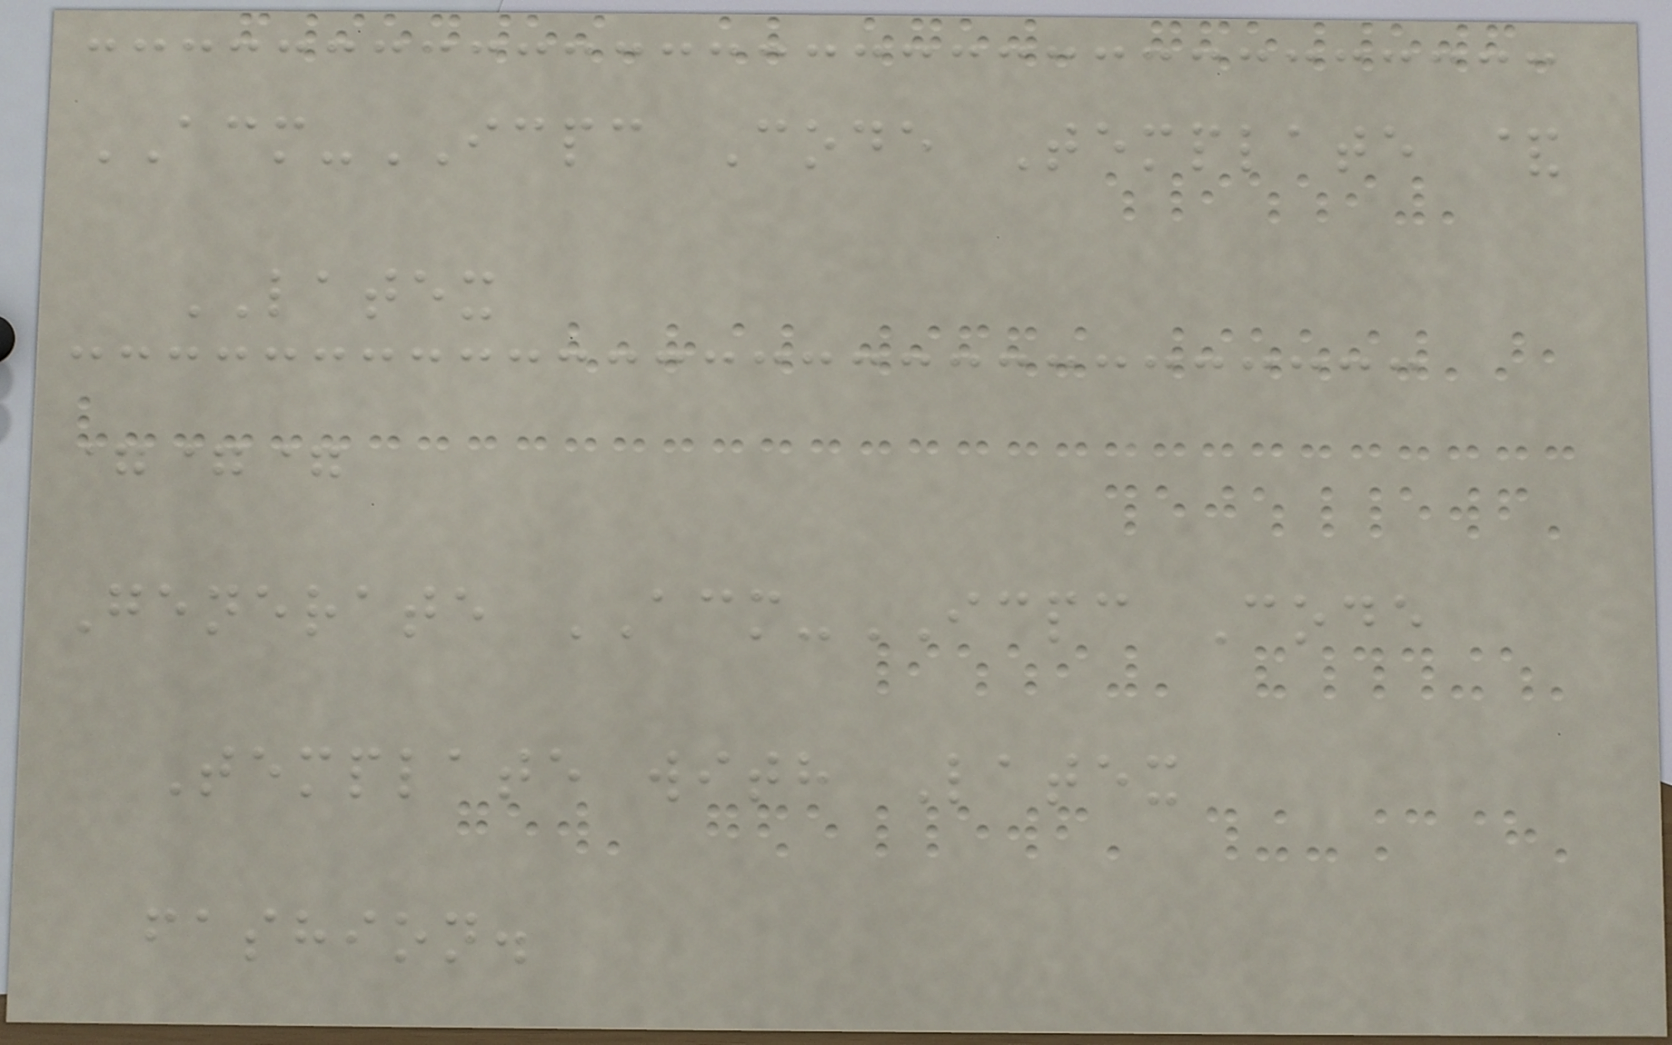ACM-ICPC Code Template &
LATEX
===
Generate ACM-ICPC Code
Template with Latex
fashion.
